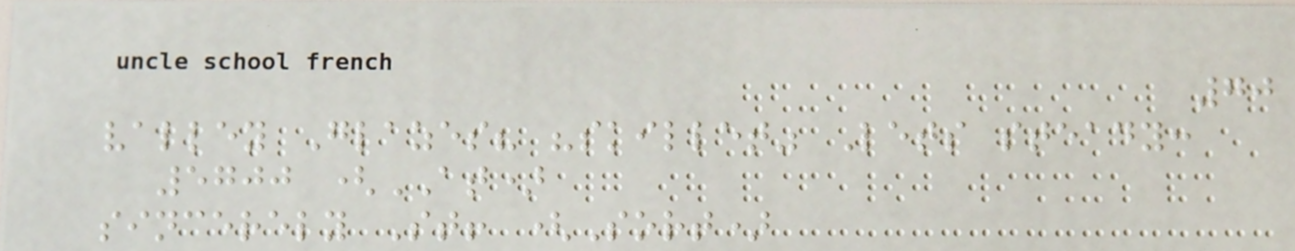70
valley Glazes? "skillet" Lets steady:
5700 (AT)
sincerely St! (Sort)
